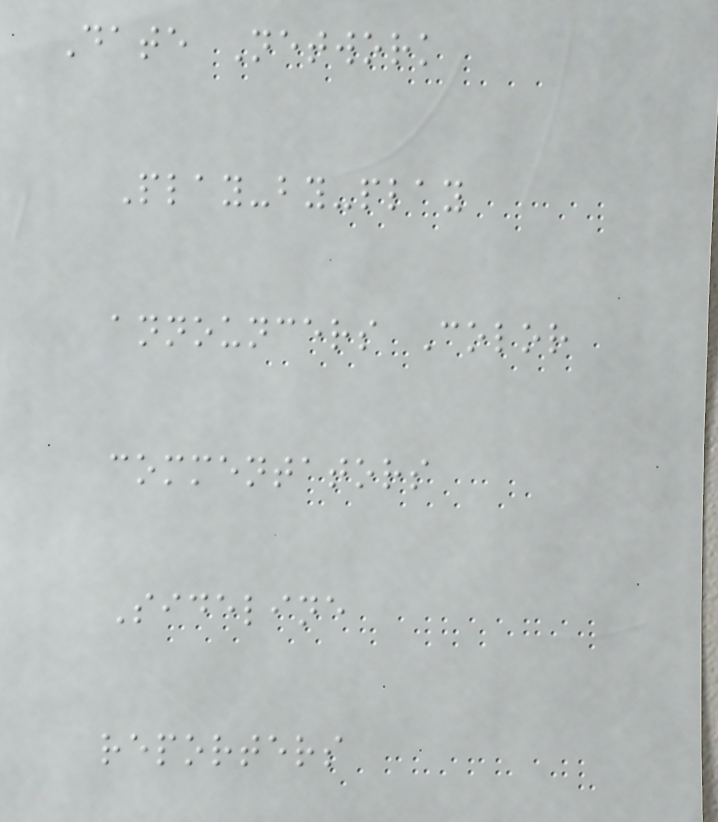Date Network
Play-by-play
announcers Color
commentators
Sideline
reporters
